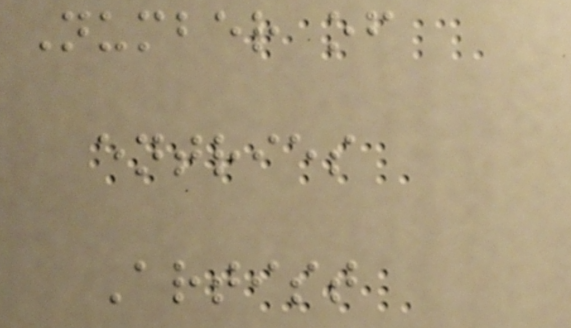Number of
entries
Artist
